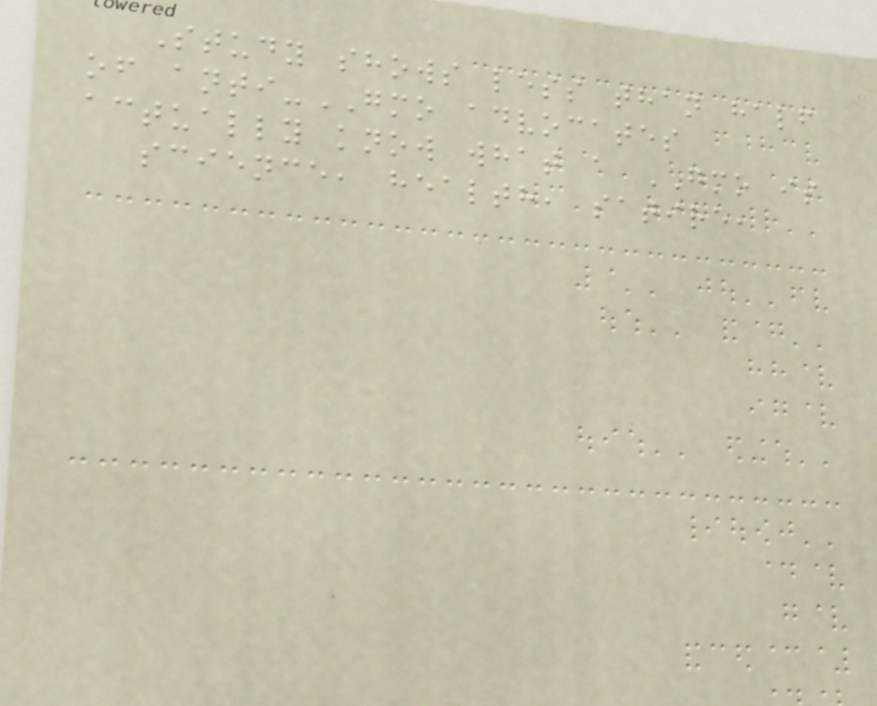Study shows less than half
of anti-GMO advocates
actually know what a GMO is
science, health, satire,
